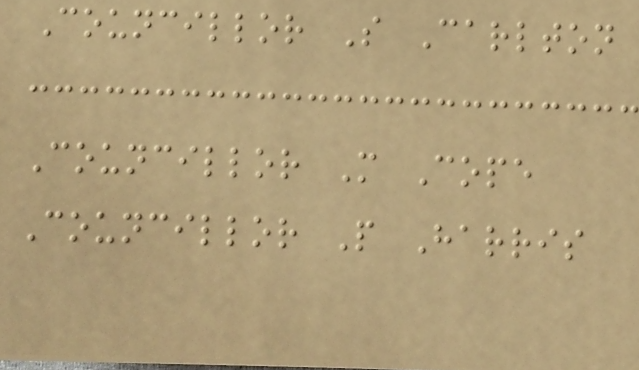Councillor S Carlton
Councillor M Cope
Councillor P Harris
